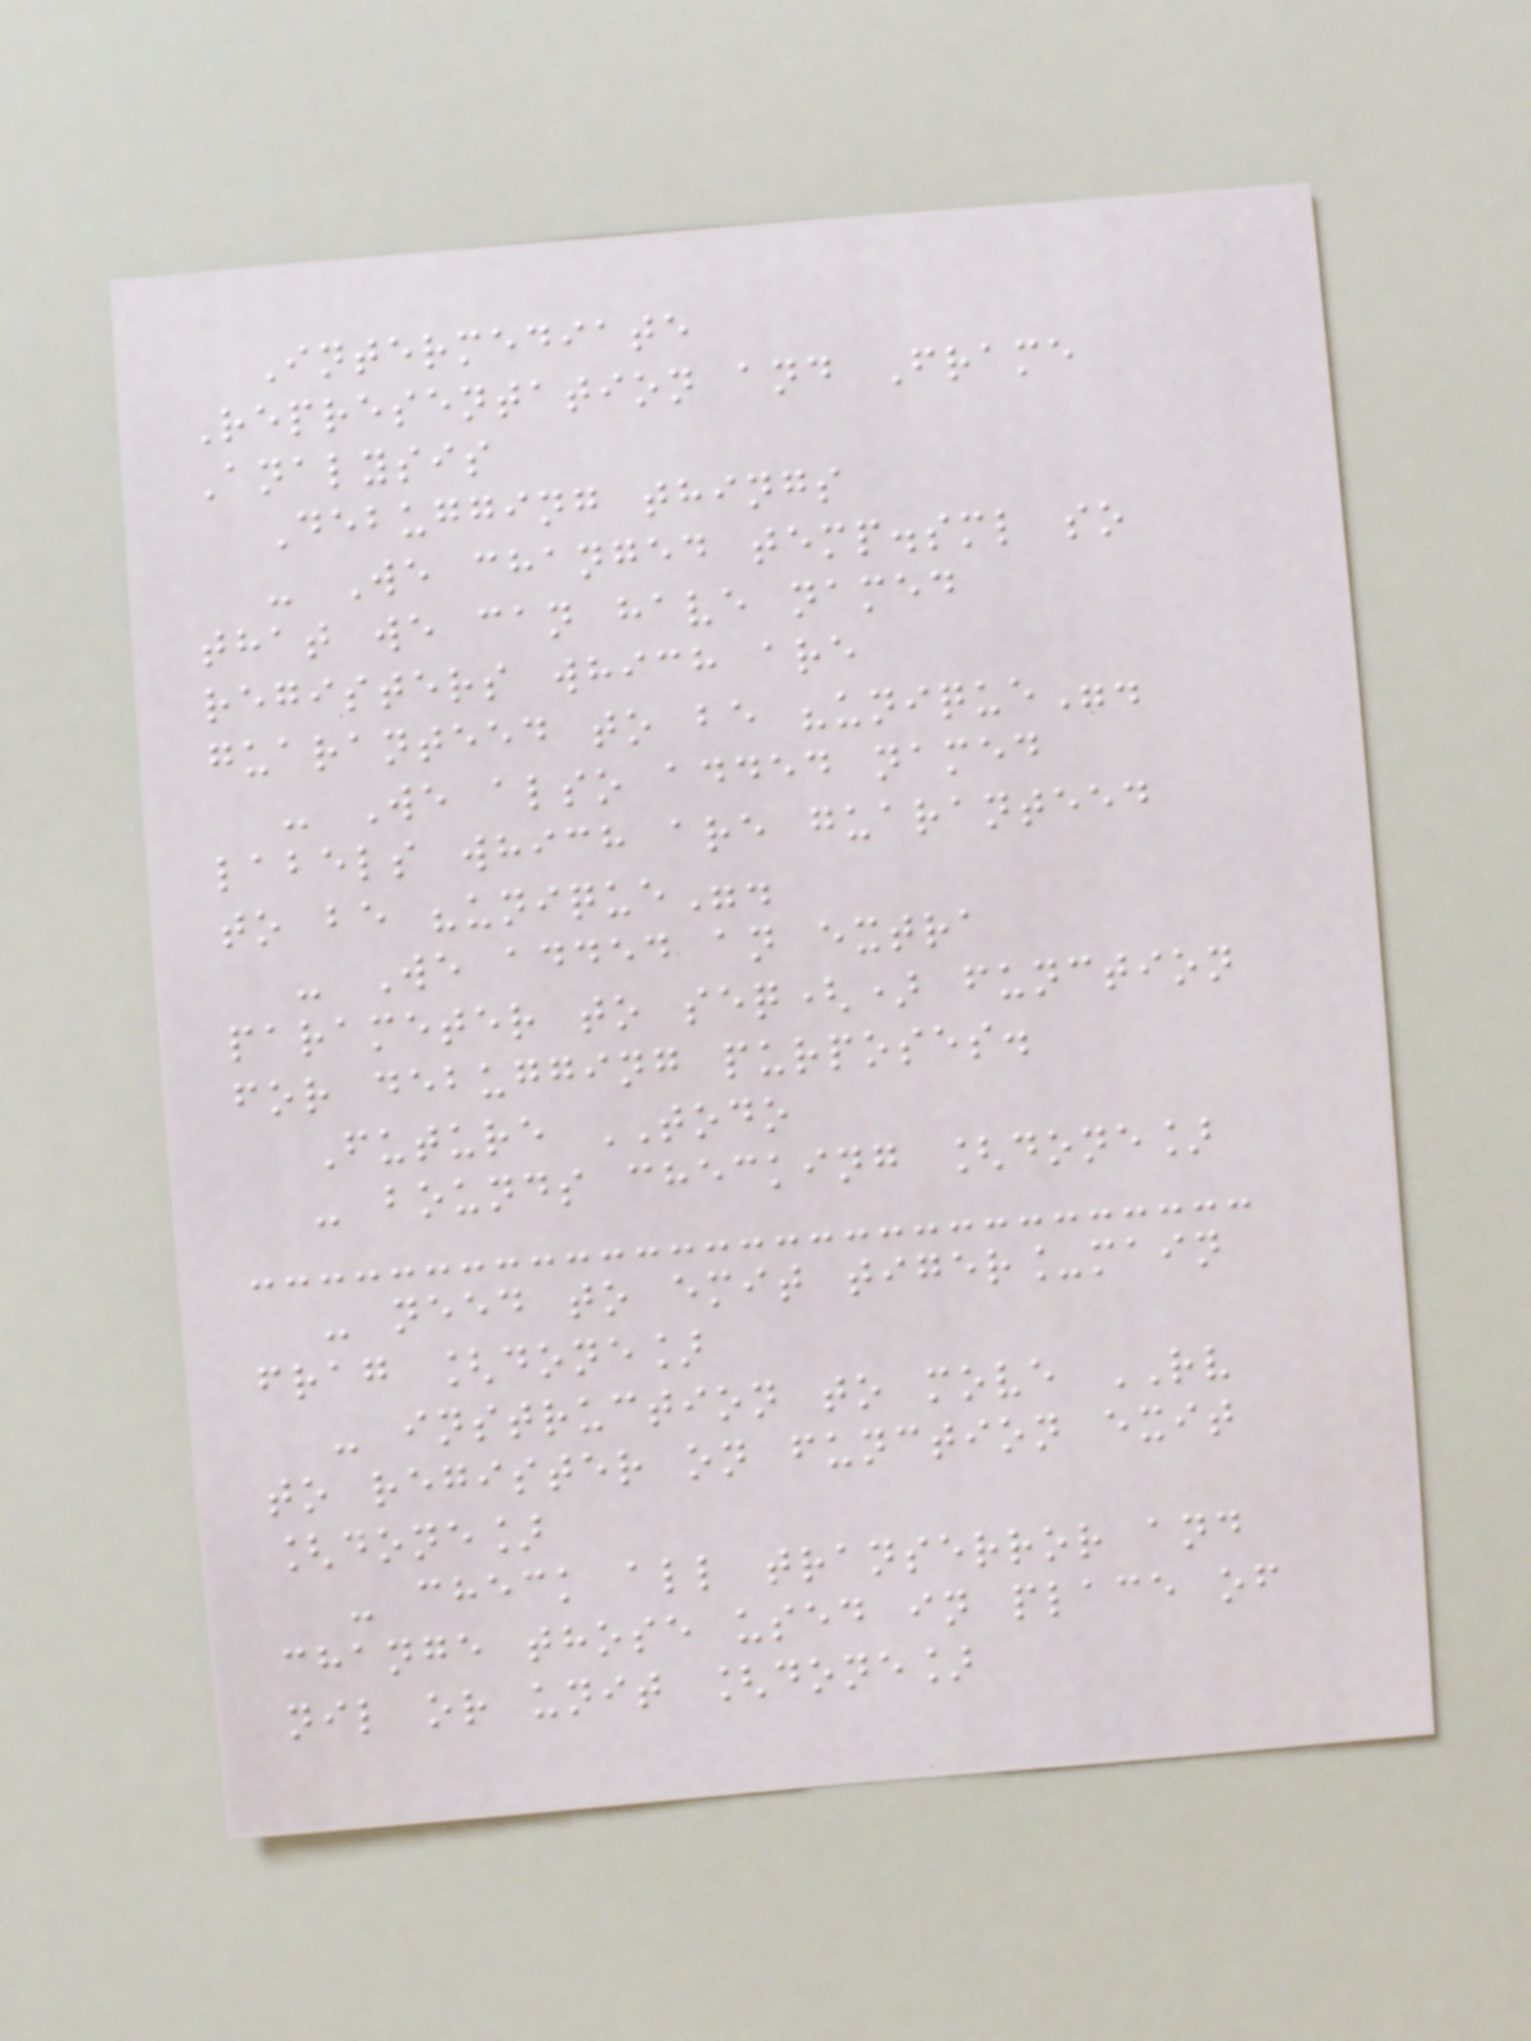Intermediate
Representation and Frame
Analysis
Debugging things
- We changed temp.sml so
that we can have named
registers which are
guaranteed to be "unique".
- We also added named
labels which are guaranteed
to be "unique".
- We added an extra
parameter to seq() function
for debugging purposes.
Future TODO
- bounds checking [done]
- need to emit tiger_main
frag [done]
- instruction to move RV
to register on function exit
[done]
- check all transerror and
change those used in place of
nil or unit [done]
